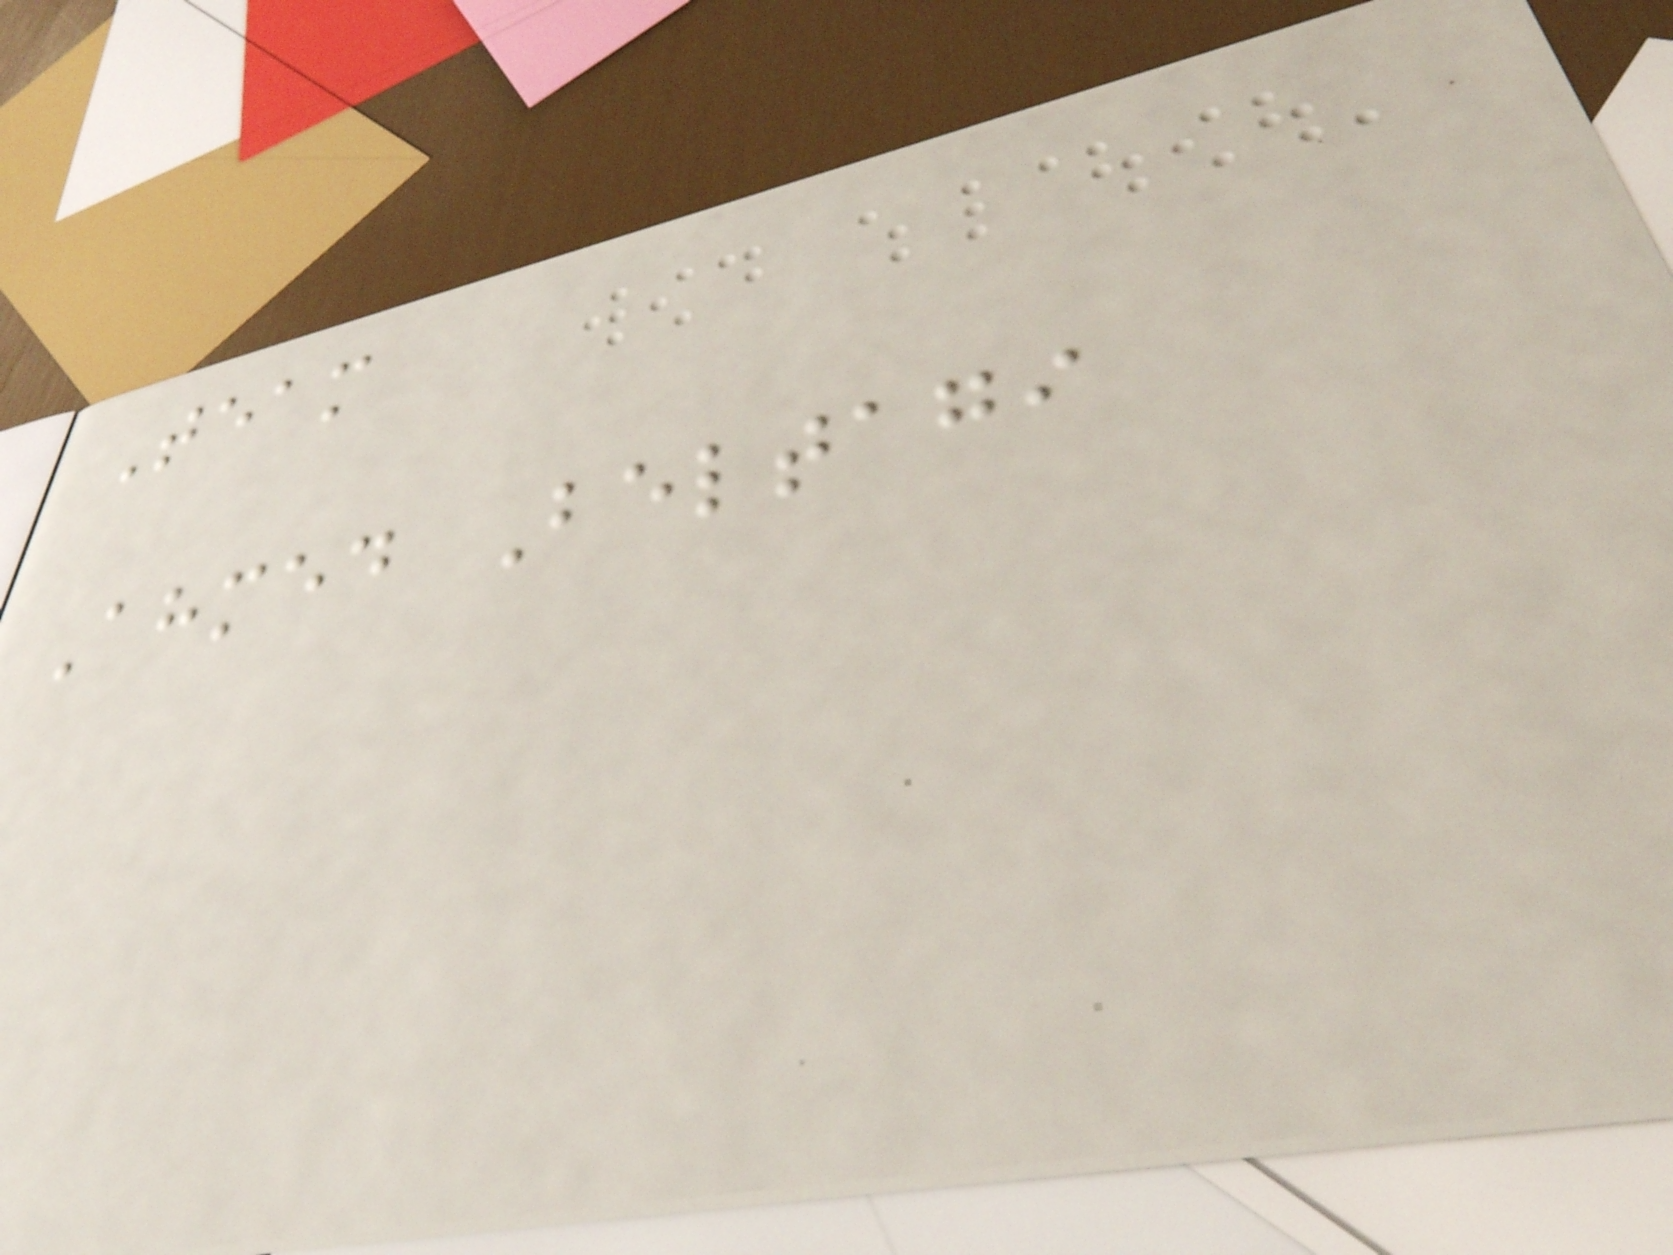Team
Ahmed Beltagi
